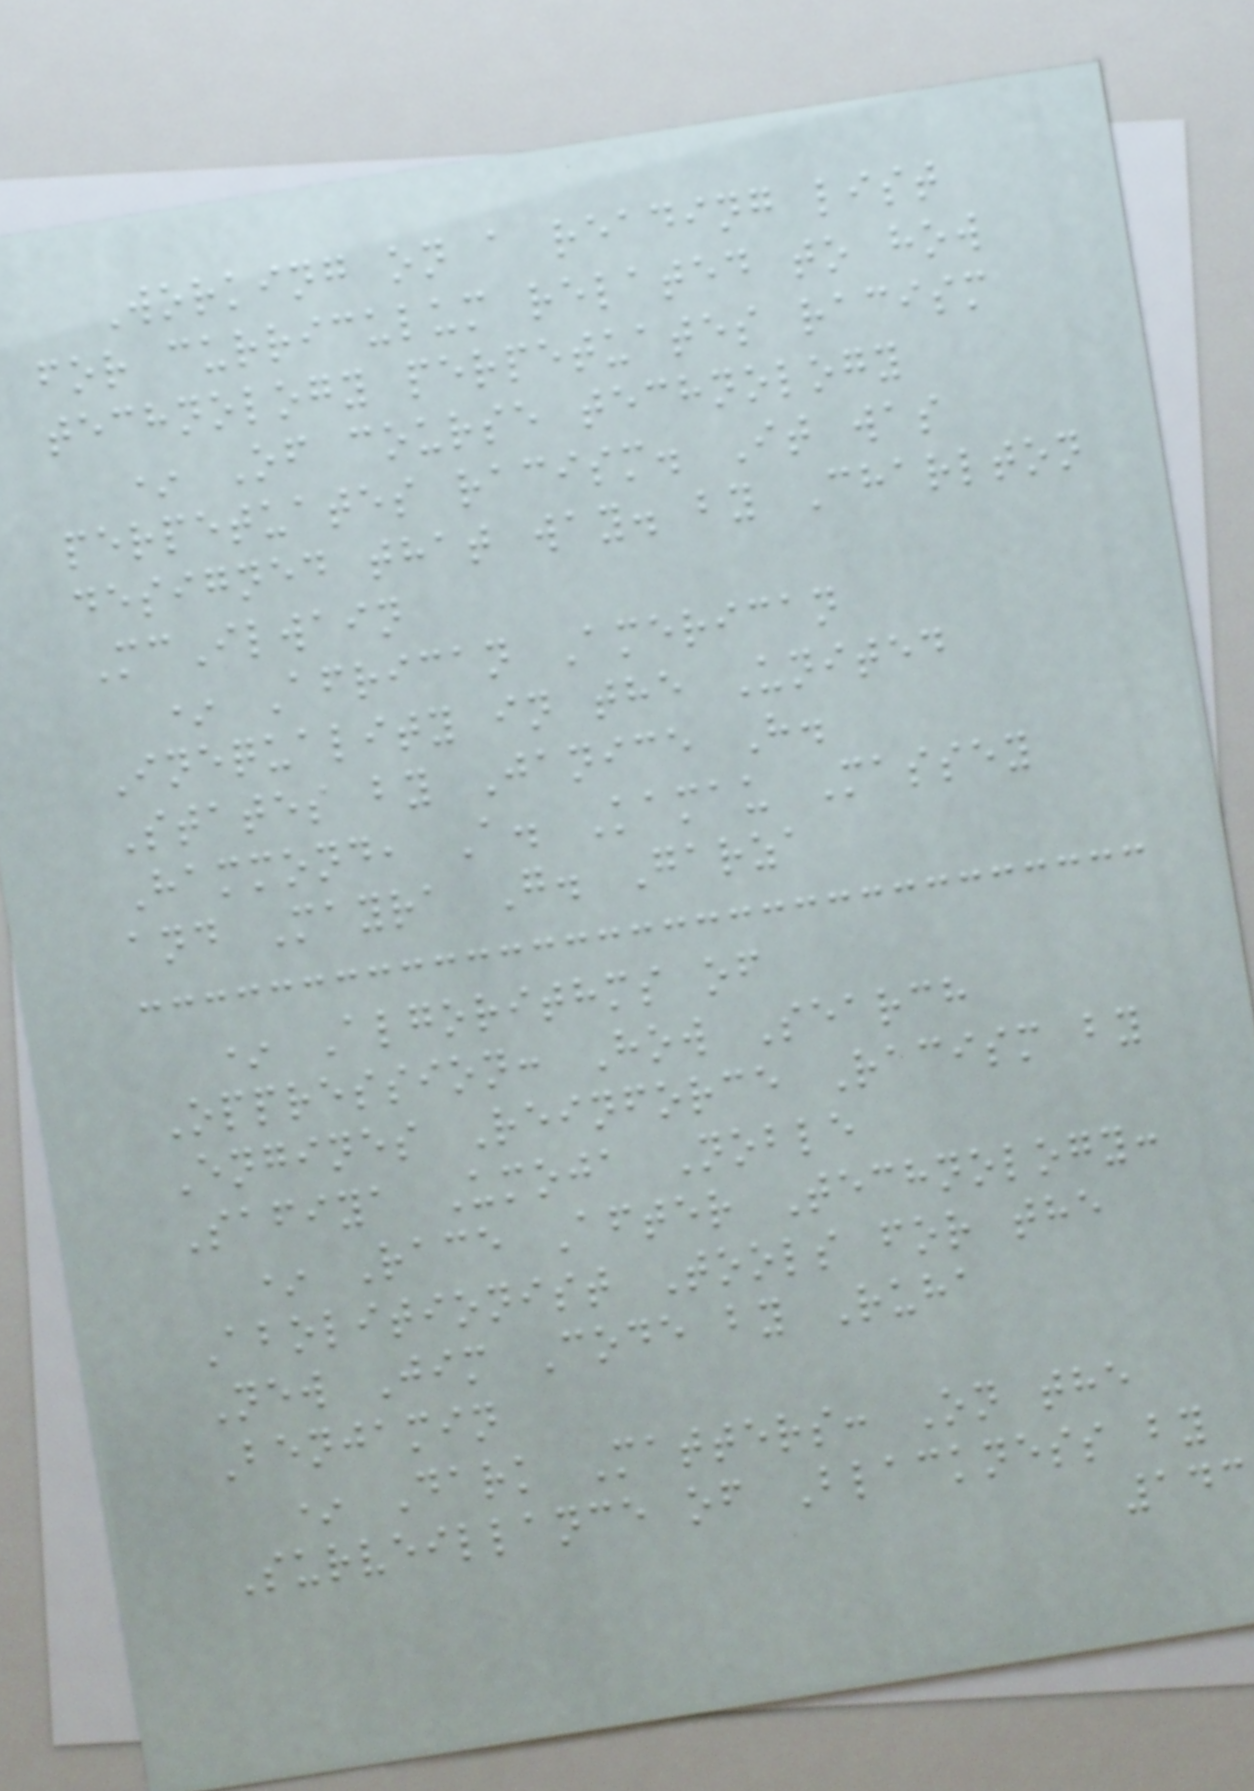Working on a reading list
for curriculum related to how
technology perpetuates racism
* Of course technology
perpetuates racism. It was
designed that way. by Charlton
McIlwain
* African American
Inequality in the United
States by Janice H.
Hammond, A. Kamau Massey
and Mayra G. Garza
* Algorithms of
Oppression: How Search
Engines Reinforce Racism by
Safiya Umoja Noble
* Race After Technology:
Abolitionist Tools for the
New Jim Code by Ruha
Benjamin
* Dark Matters: On the
Surveillance of Blackness by
143
